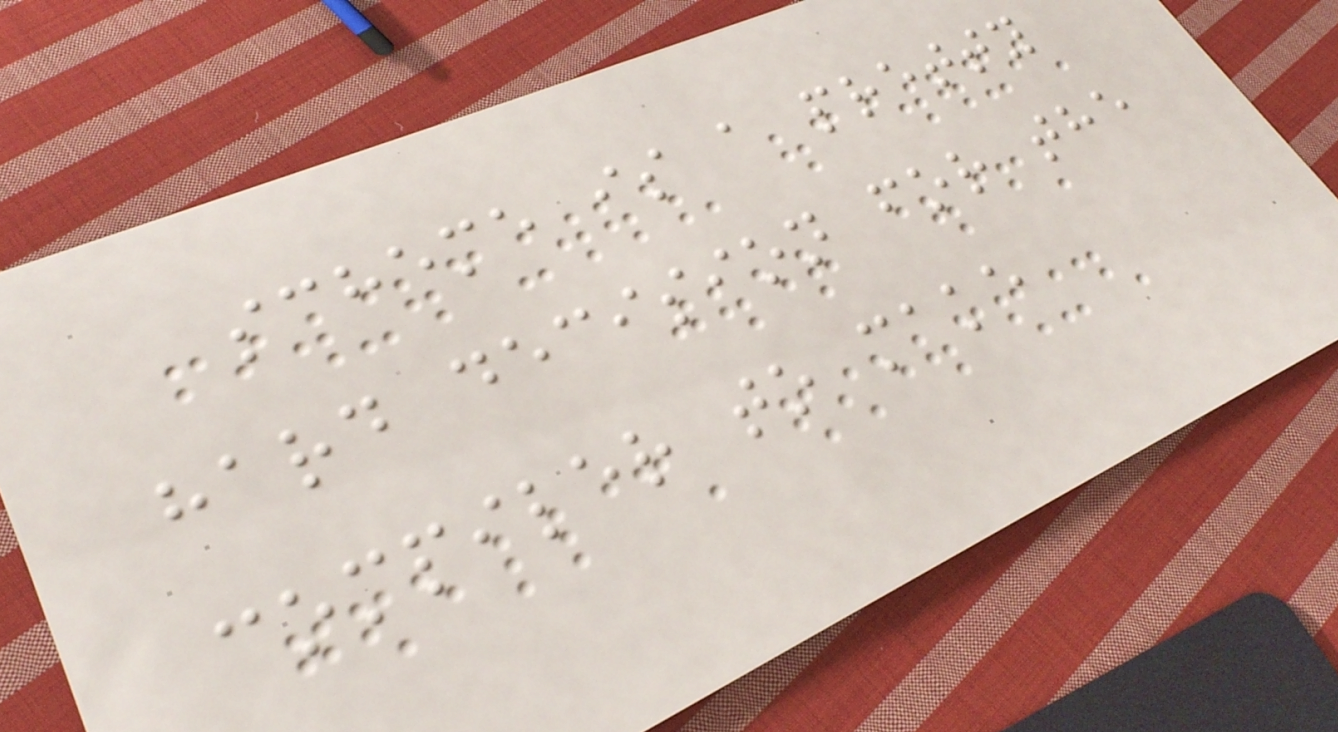scheme is a pretty
hard decision for the
compiler to make
